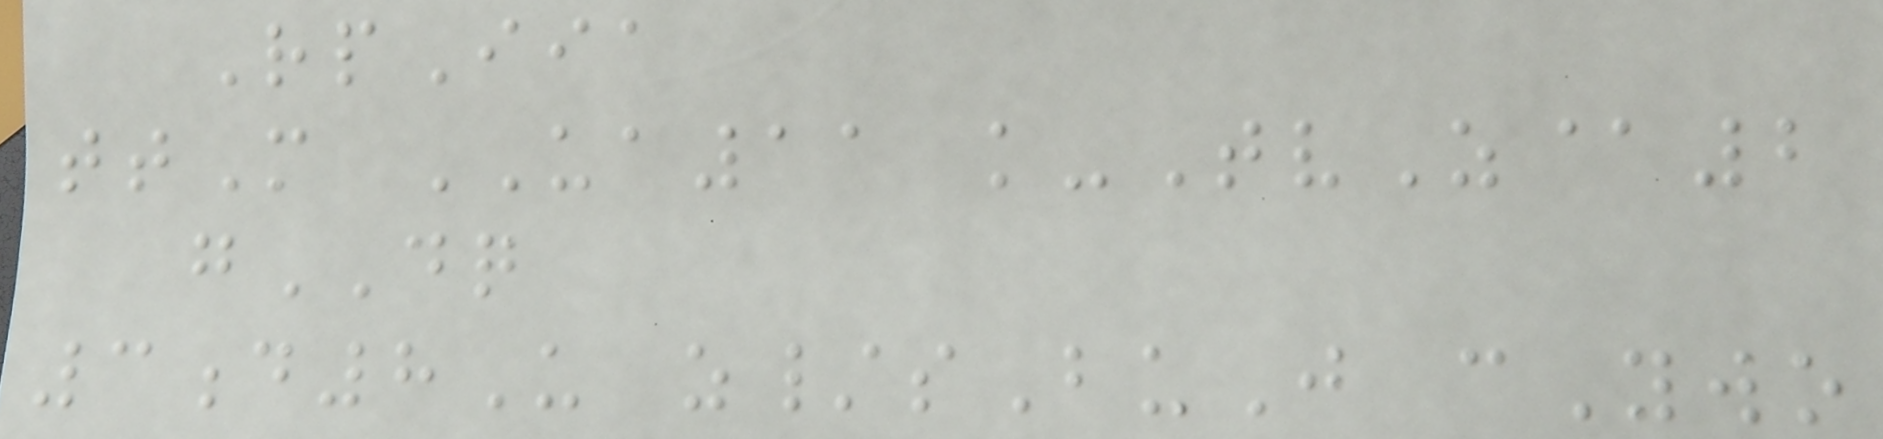RpIia
ttM UA11 k-TvZ@2
gDQ
3d8U z/sBuJ cYwo
